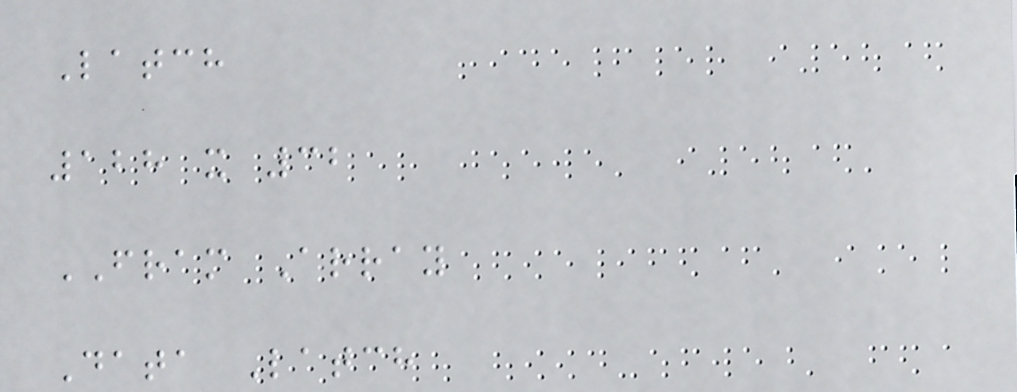Latch
128 x 32
FRAM Array
Data Latch
